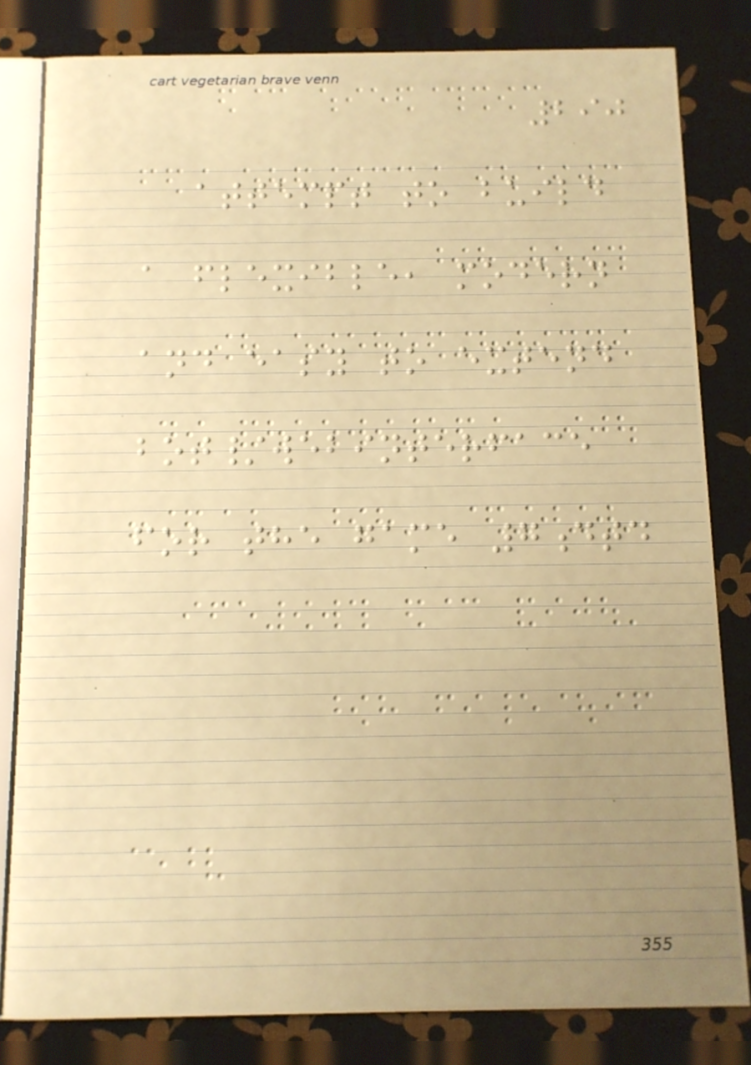290
attempt to build
a flexible, modern
and easy to extend
bot/webinterface
for the game 7dtd
